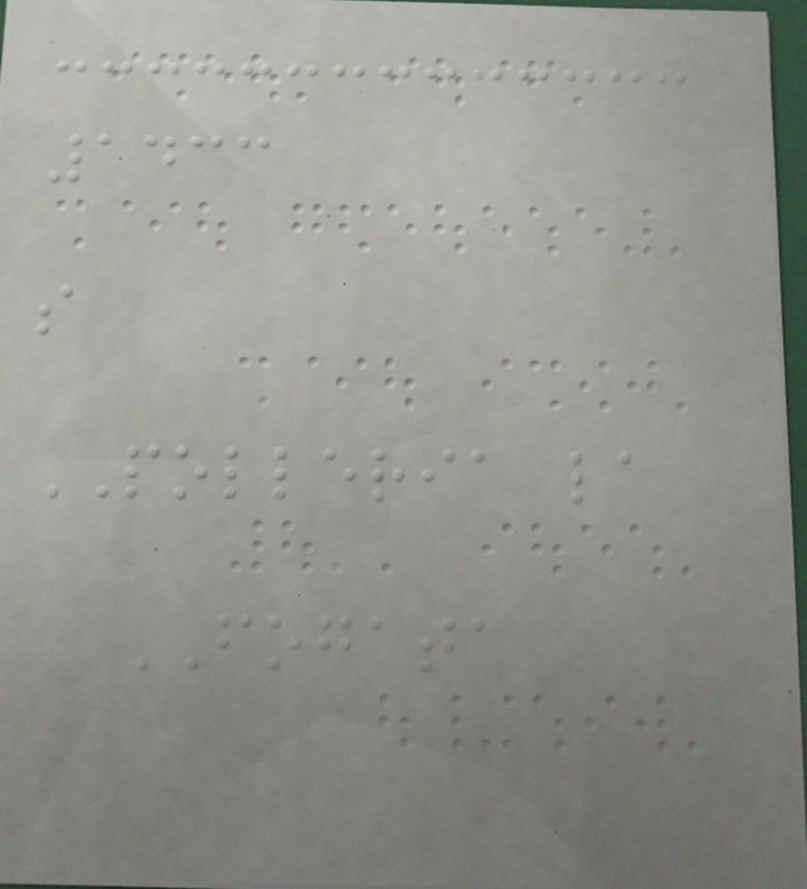1433
s
POLLERIA la
FOGATA
